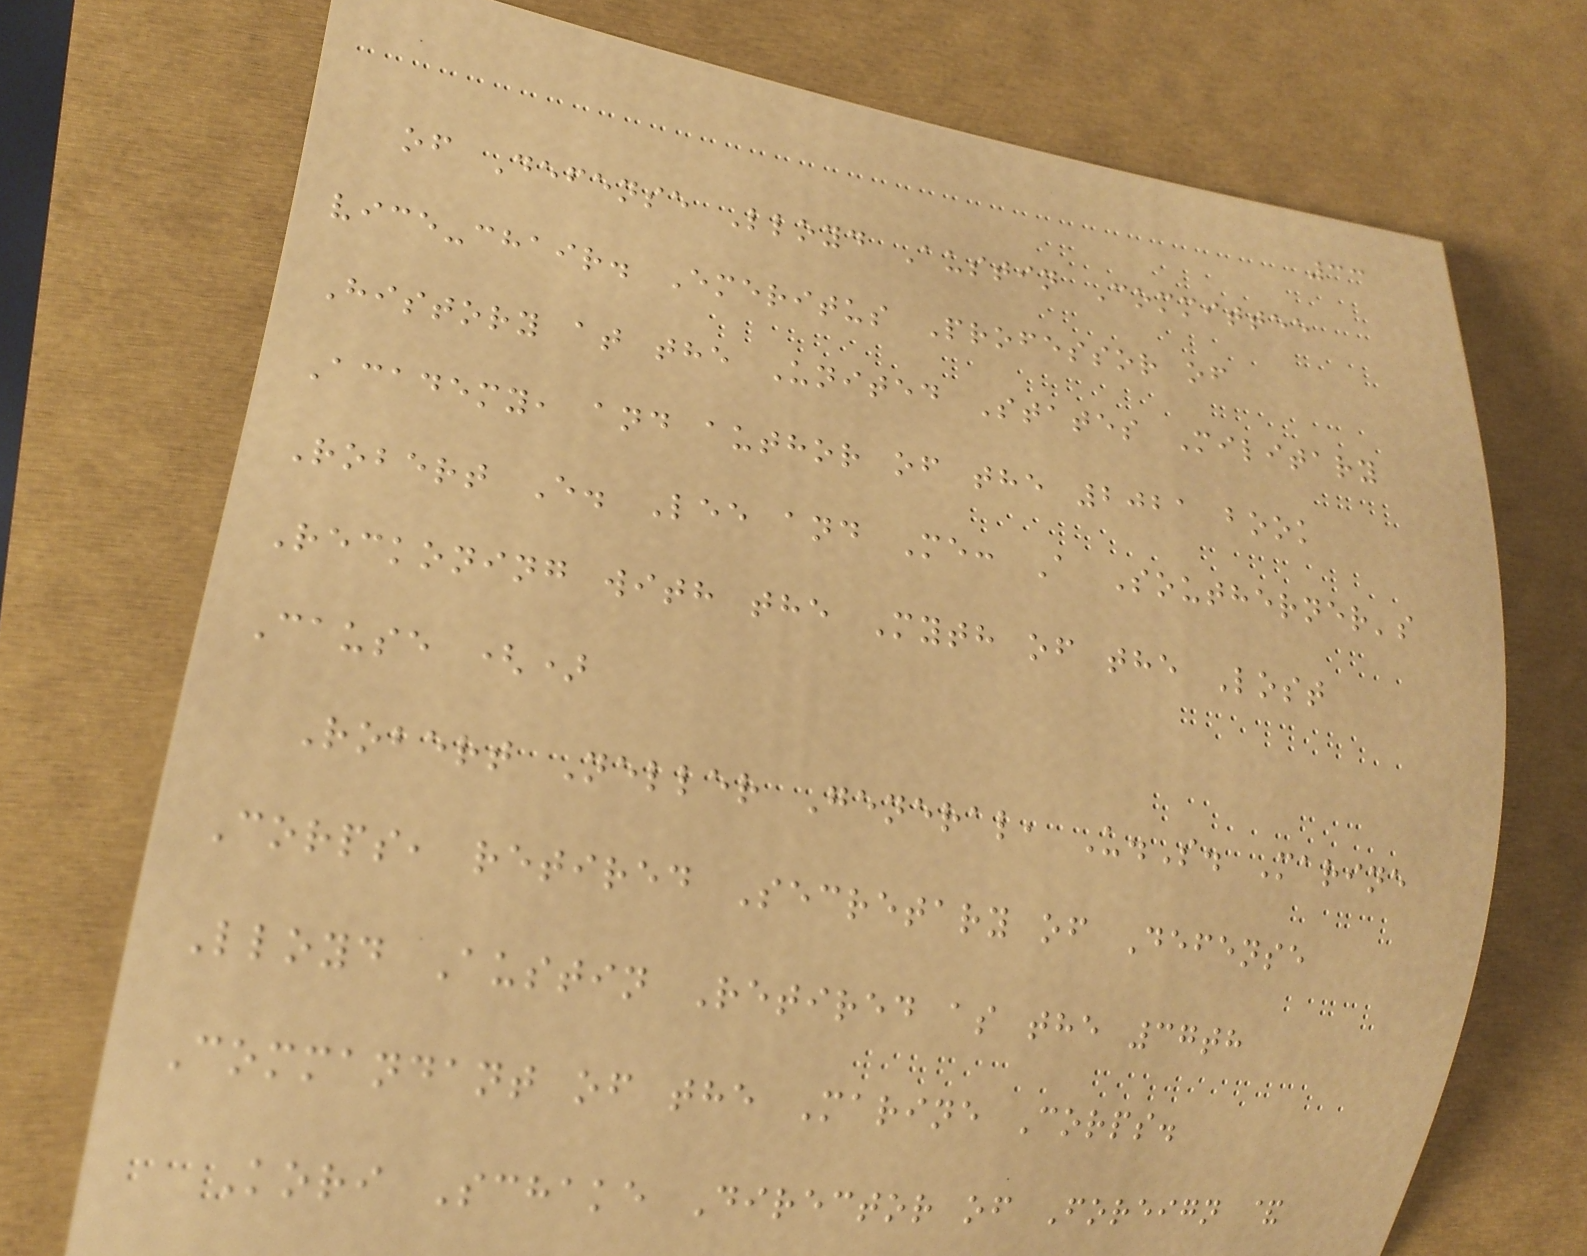33
of Defense Lloyd Austin Committee
vice-chair. Emeritus Professor of
History at the United States Military
Academy, and author of the 2021 book
Robert E. Lee and Me: A Southerner's
Reckoning with the Myth of the Lost
Cause ()
Robert Neller General, U.S. Marine
Corps, retired Secretary of Defense
Lloyd Austin Retired as the 37th
Commandant of the Marine Corps.
Kori Schake Director of Foreign &
